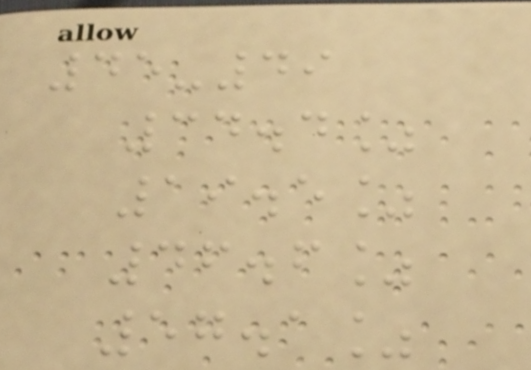45-49
34.4%
19.5%
46.6%
57.1%
